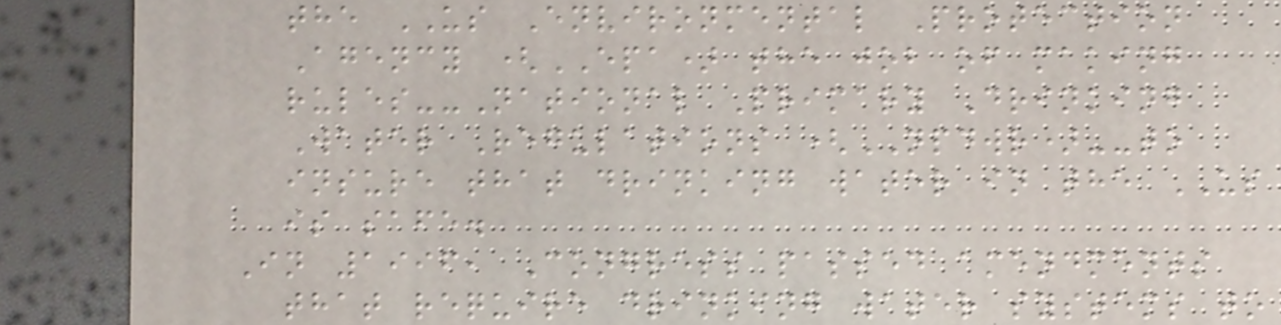the US Environmental Protection
Agency (EPA) the job of making
rules--National Primary Drinking
Water Regulations (NPDWR)--to
insure that drinking water in the US
is safe.
In 1996, Congress passed amendments
that require drinking water systems to
